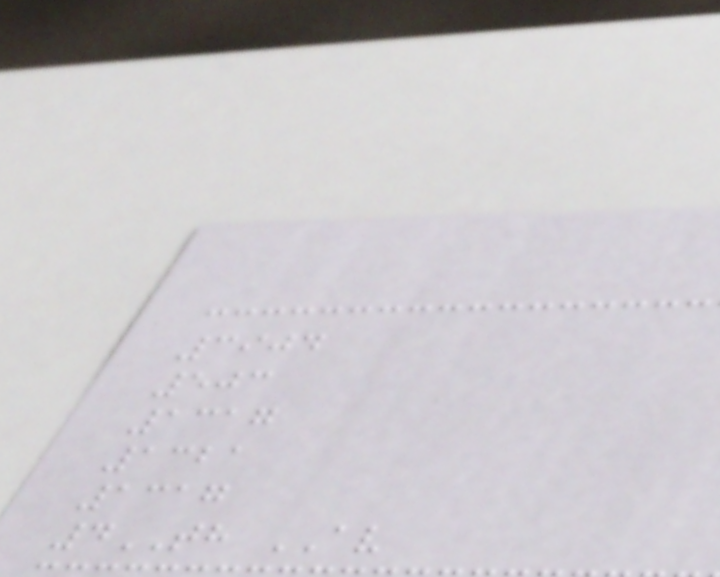3904
503
1317
1321
1317
4TH AV
